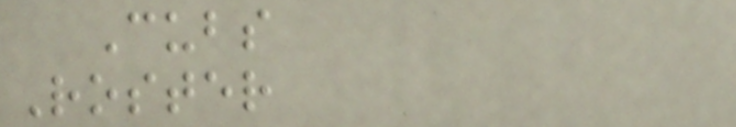Cubs
Roster
